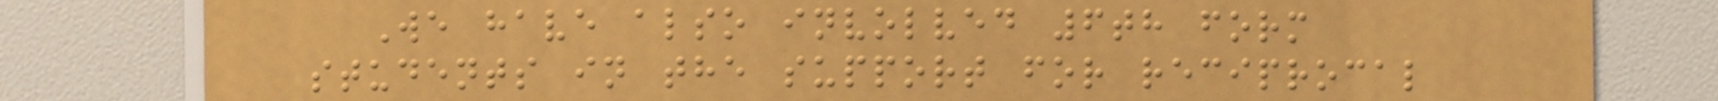We have also involved 6th form
students in the support for reciprocal
